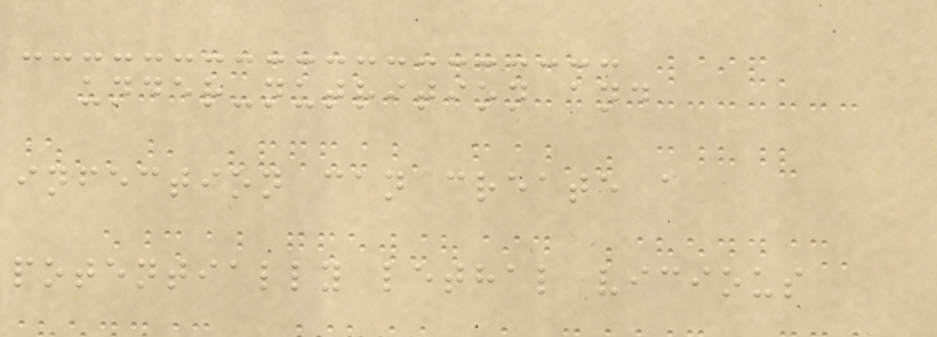under-nutrition and
infection can create a
potentially lethal vicious
